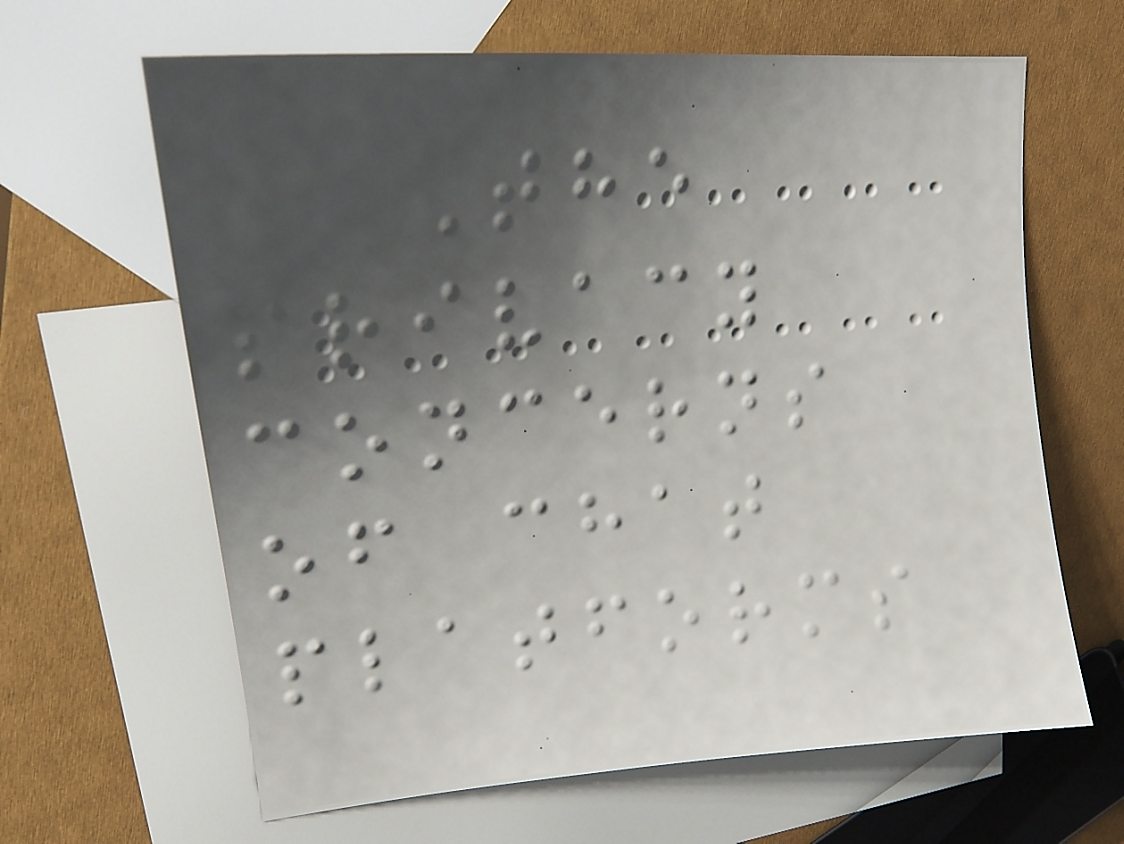The
privacy
concerns
of chat
platforms
